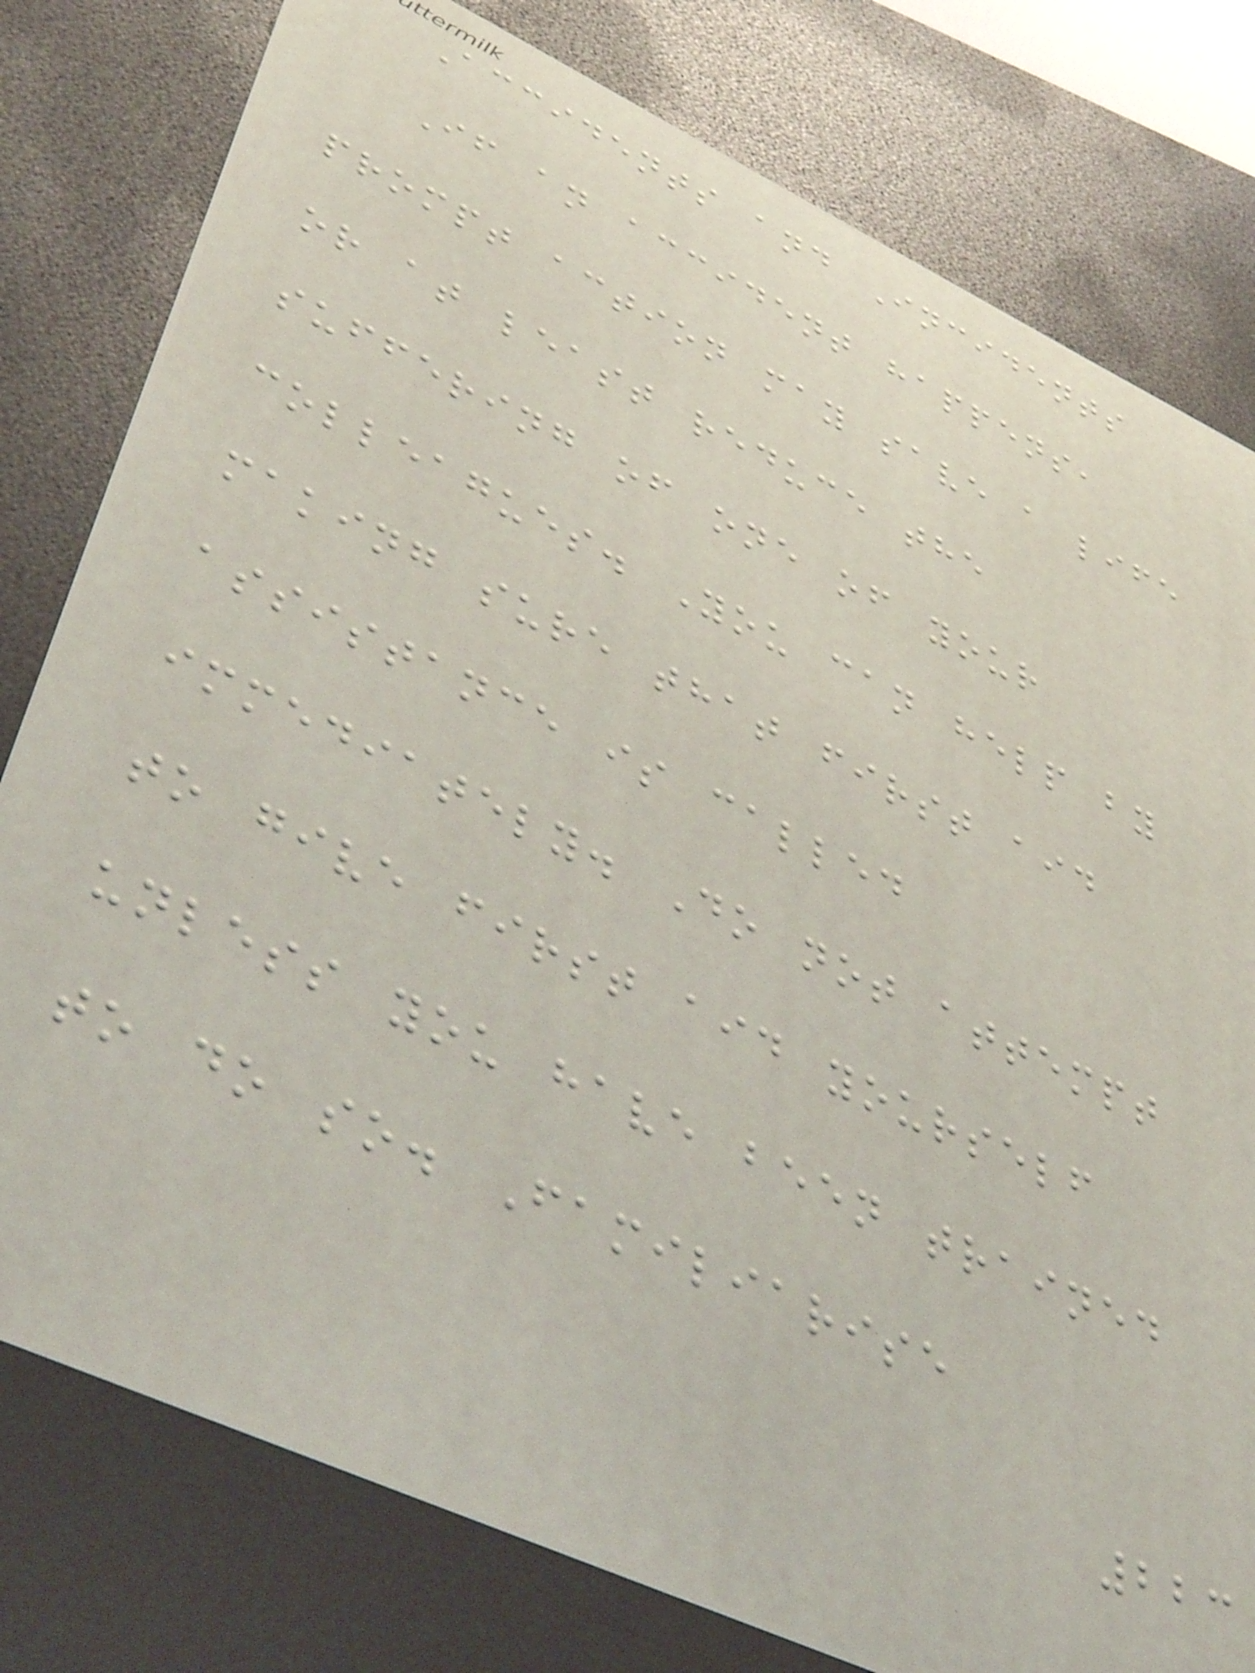Accidents and Incidents
If an accident happens,
prompt action may save a life
or at least reduce the
suffering of one of your
colleagues. You can help by
making sure that first aid
assistance is called
immediately. Do not attempt
to give first aid yourself
unless you have been trained
to do so. Familiarise
223
